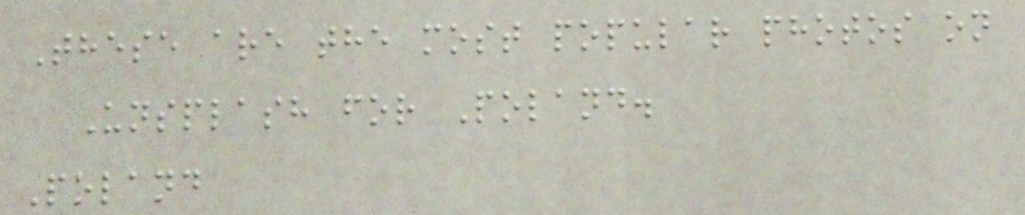These are the most popular photos on
Unsplash for Poland.
Poland
